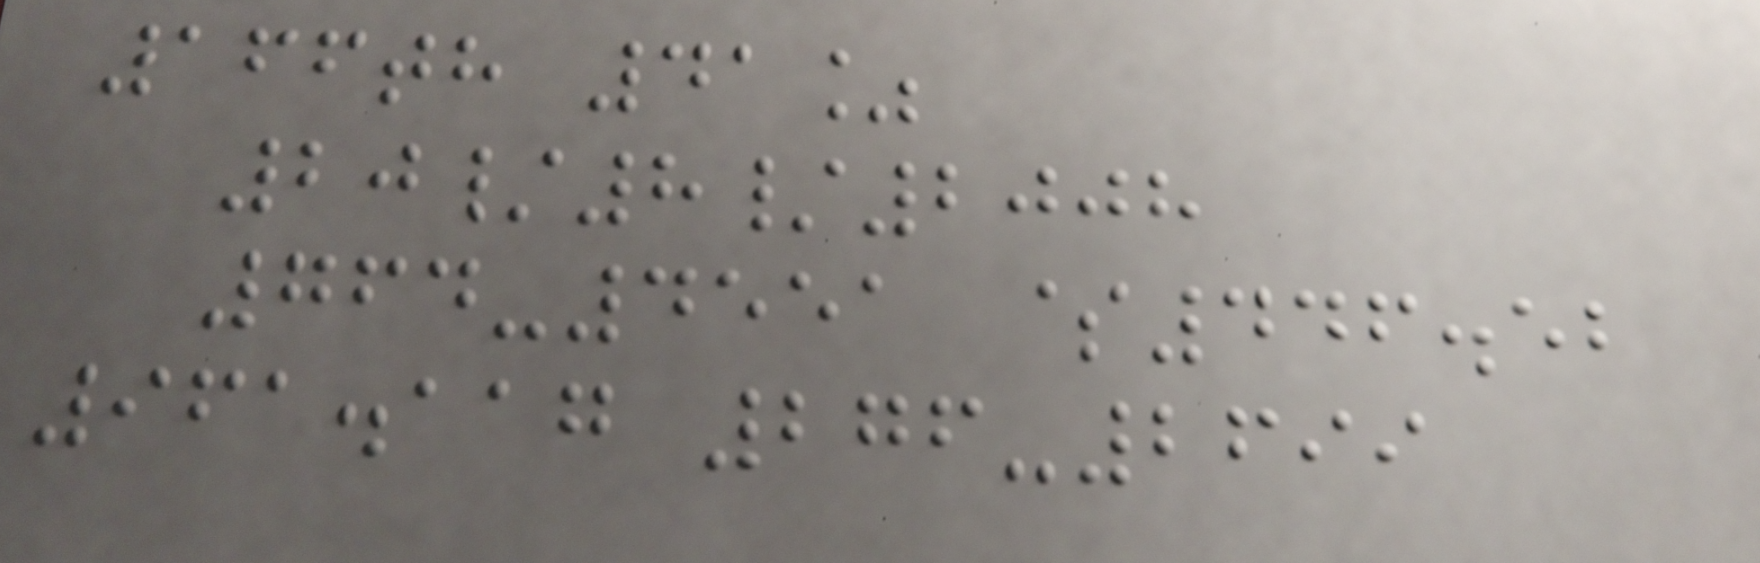166th 41%
20/8/2008
764-4551 $446.52
961.117 276-2699
